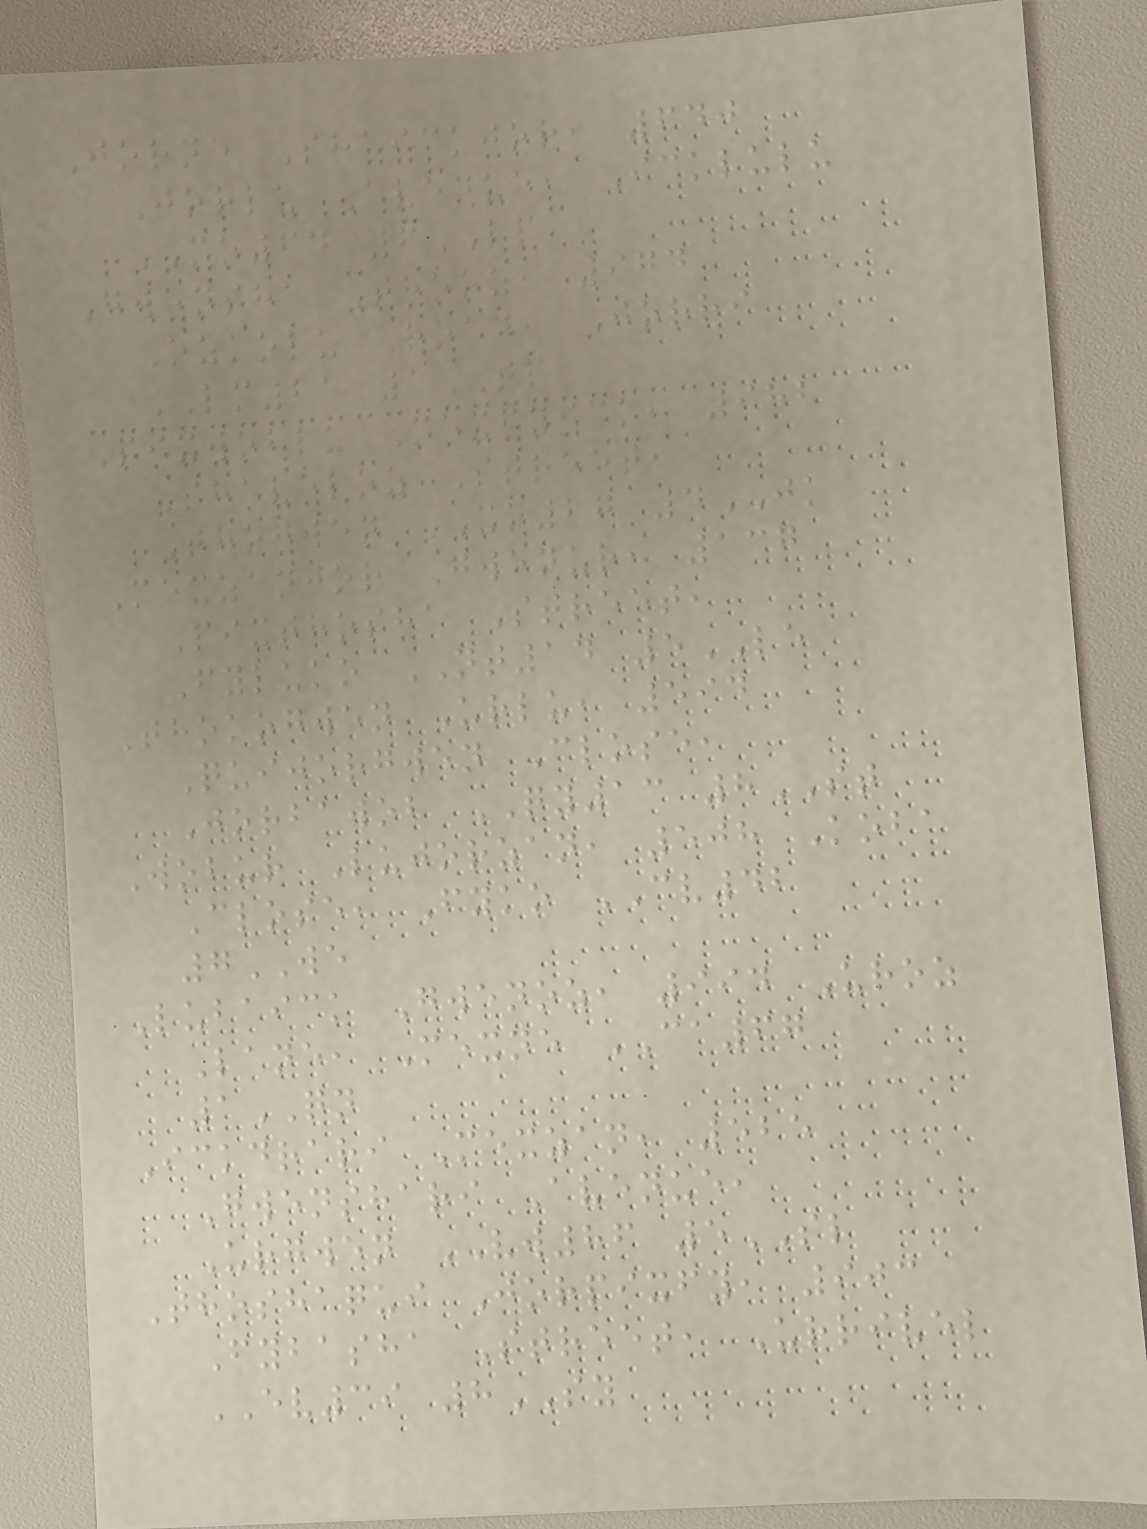Jorne Shaickjor, 640
Jorlu Avenue, Icklulu
MO64 6LP
Gwensha Thooz, 974
Ozkolu Road, Jorri
LM21 1TP
Pixwoblu Mexfyick, 982
Shaveloz Street,
Thogwen XO27 4JK
Mexzanjor Gwenur, 137
Pixthosha Street,
Fyluko NT14 5LE
Thokogwen Urlu, 594
Quijorgwen Close,
Jorbawob QY13 8ST
Wobur Lujorzan, 508 Koba
Close, Fyko CV42
7WE
Lubaick Gwenoz, 994 Uroz
Lane, Mexne CA67
1QN
Ickdrari Mexzan, 525
Gwenshari Avenue,
Urgwen VW86 5SL
Thoshaqui Jorpixfy, 903
Fybasha Street, Urrivel
EV39 8SY
